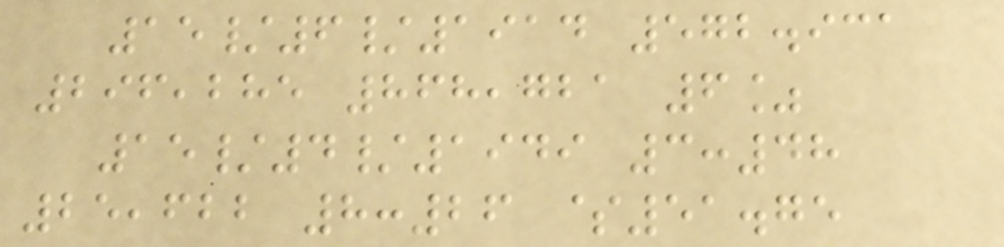15/6/1914 572.931
296,285 868,721 6%
15/4/1949 3:48
25,622 8:26 $51.75
